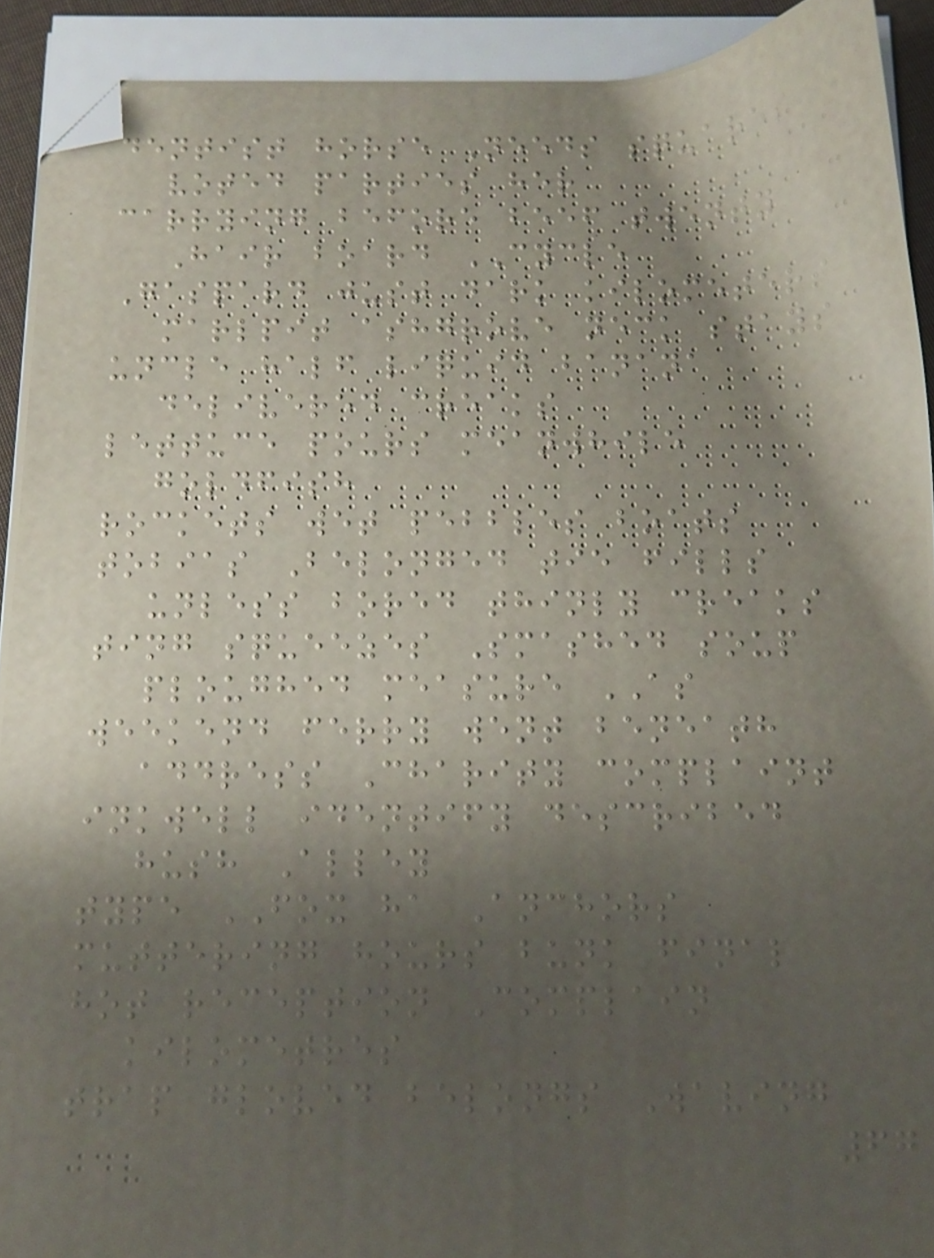dentist horse Needs squares
voted parties her
carrying before beef twenty
Hair board CYCLE
Gaspard just dark kilometers
marlpit ashgrove neck stays
uncle half liquid banana
delivered creaks
lettuce pours meanwhile
goldfish
rockets wet pebbles boats
tobias Belonged tie fills
unless bored thinly creaks
ting squeezes Smashed soup
ploughed measure AS
weekend ferry went beneath
address Charity complaint
inkwell identify described
hush Alley
type FOX ha Anchors
muttering hours bunk final
hot reception Complain
kilometres
trap gloved belongs Waving
67
